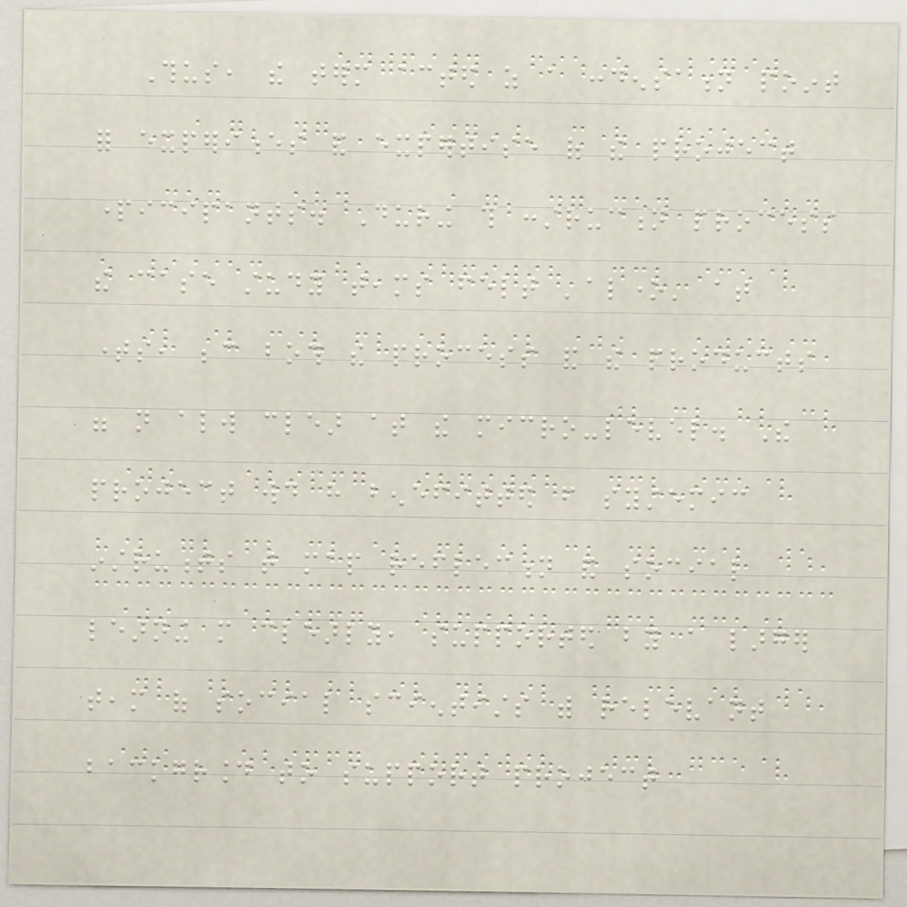Thus, the term acted as a condensation point
for experiences and expertise of the project
participants. During this construction process
the case study teams felt 'alone' at
times, because both the process and the products
were not always clear at the micro-level. The
project would have benefitted from systemic
instruments that map reflection and social
learning more clearly, supported by a larger
team of social scientists with relevant
background to support project
